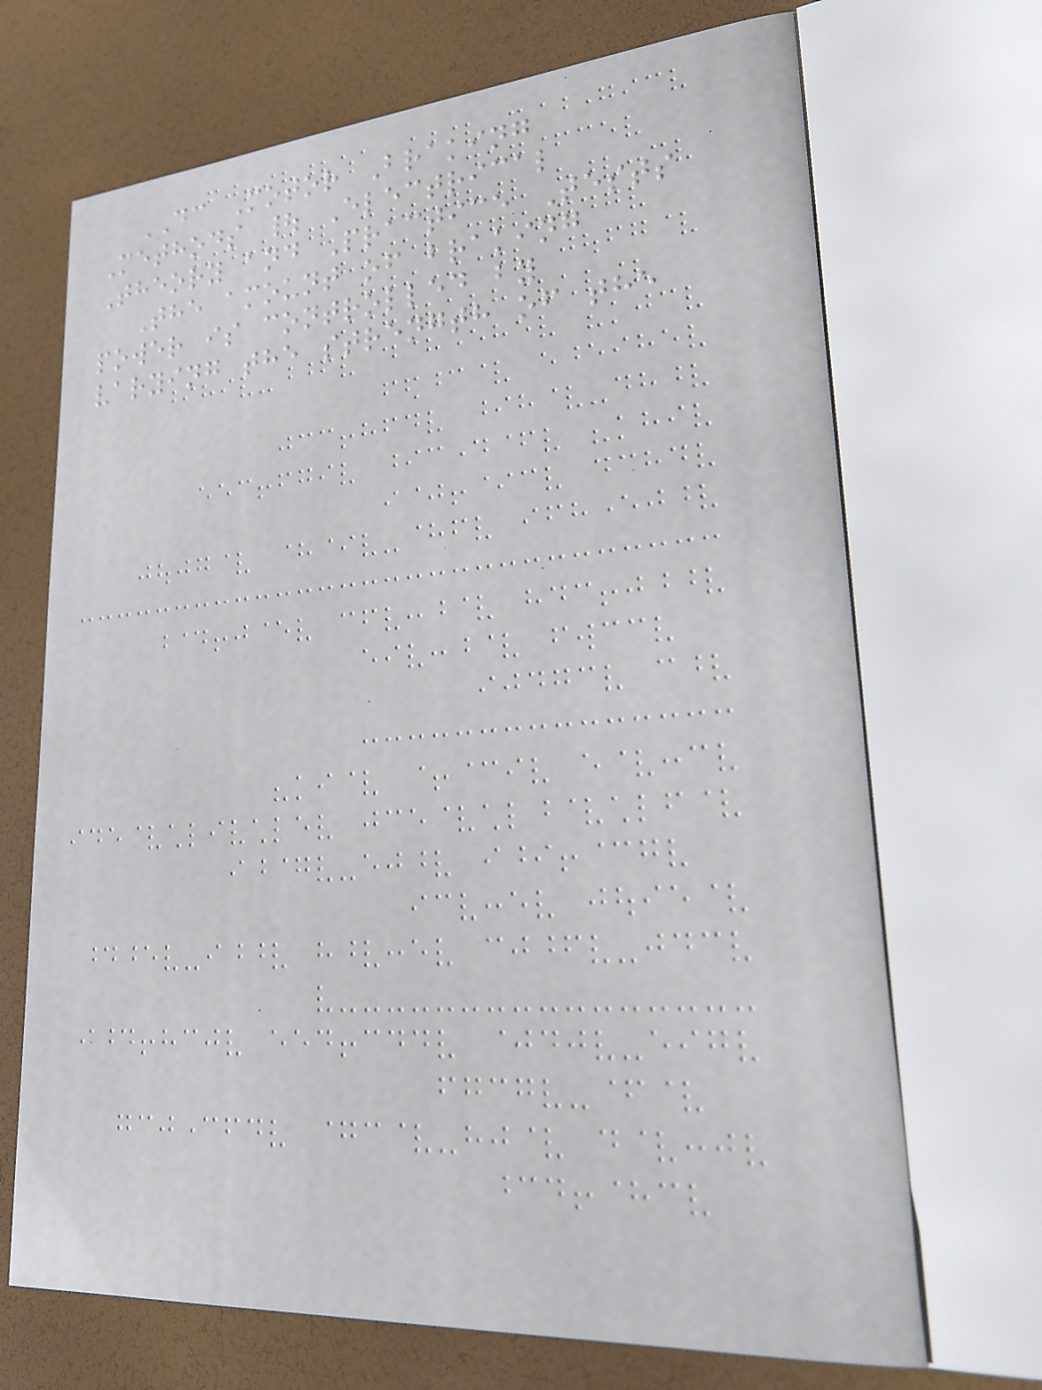DC Motor Braking
Methods | Electrical
Theory and Practice Tests
The amount of braking
power is controlled by
varying the strength of the
